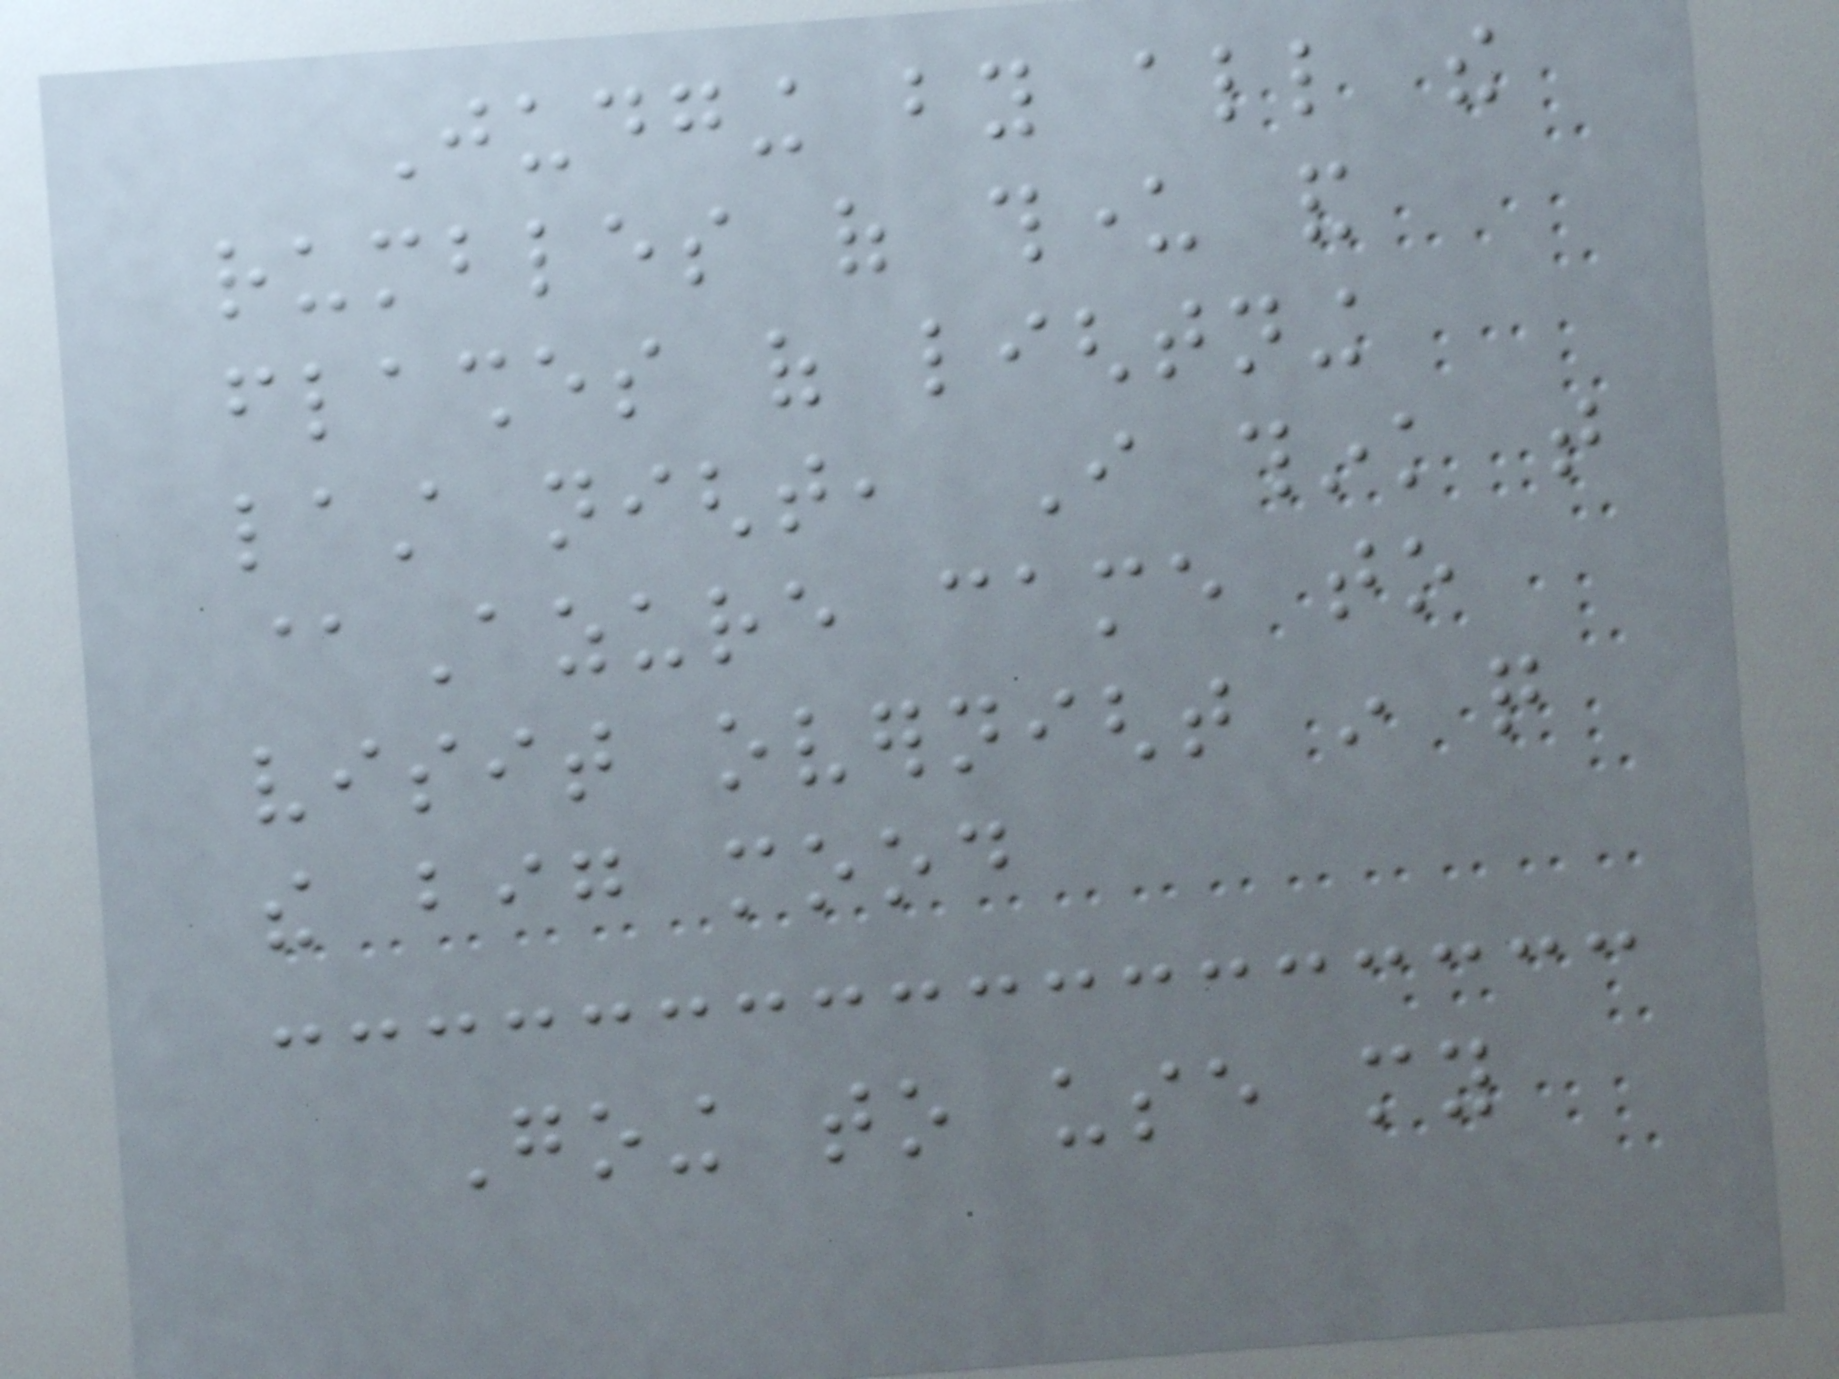Judging by all the
rumbles of thunder and
flashes of lightning
last night, I think that
@Azure came to
visit overnight in quite
the big mood
Going to use my
